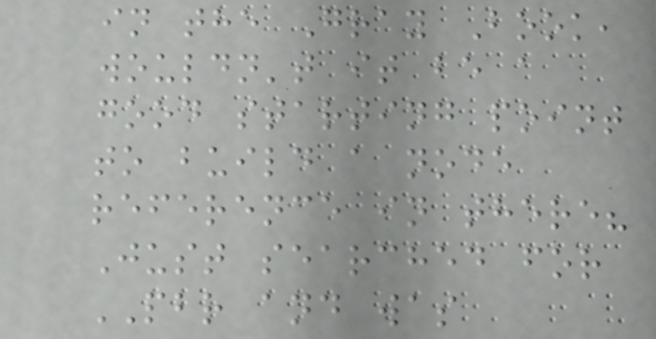in the Gray Book,
wouldn't it be a
good starting point
to build a node
reference in there?
Just searched for
PBR and was
